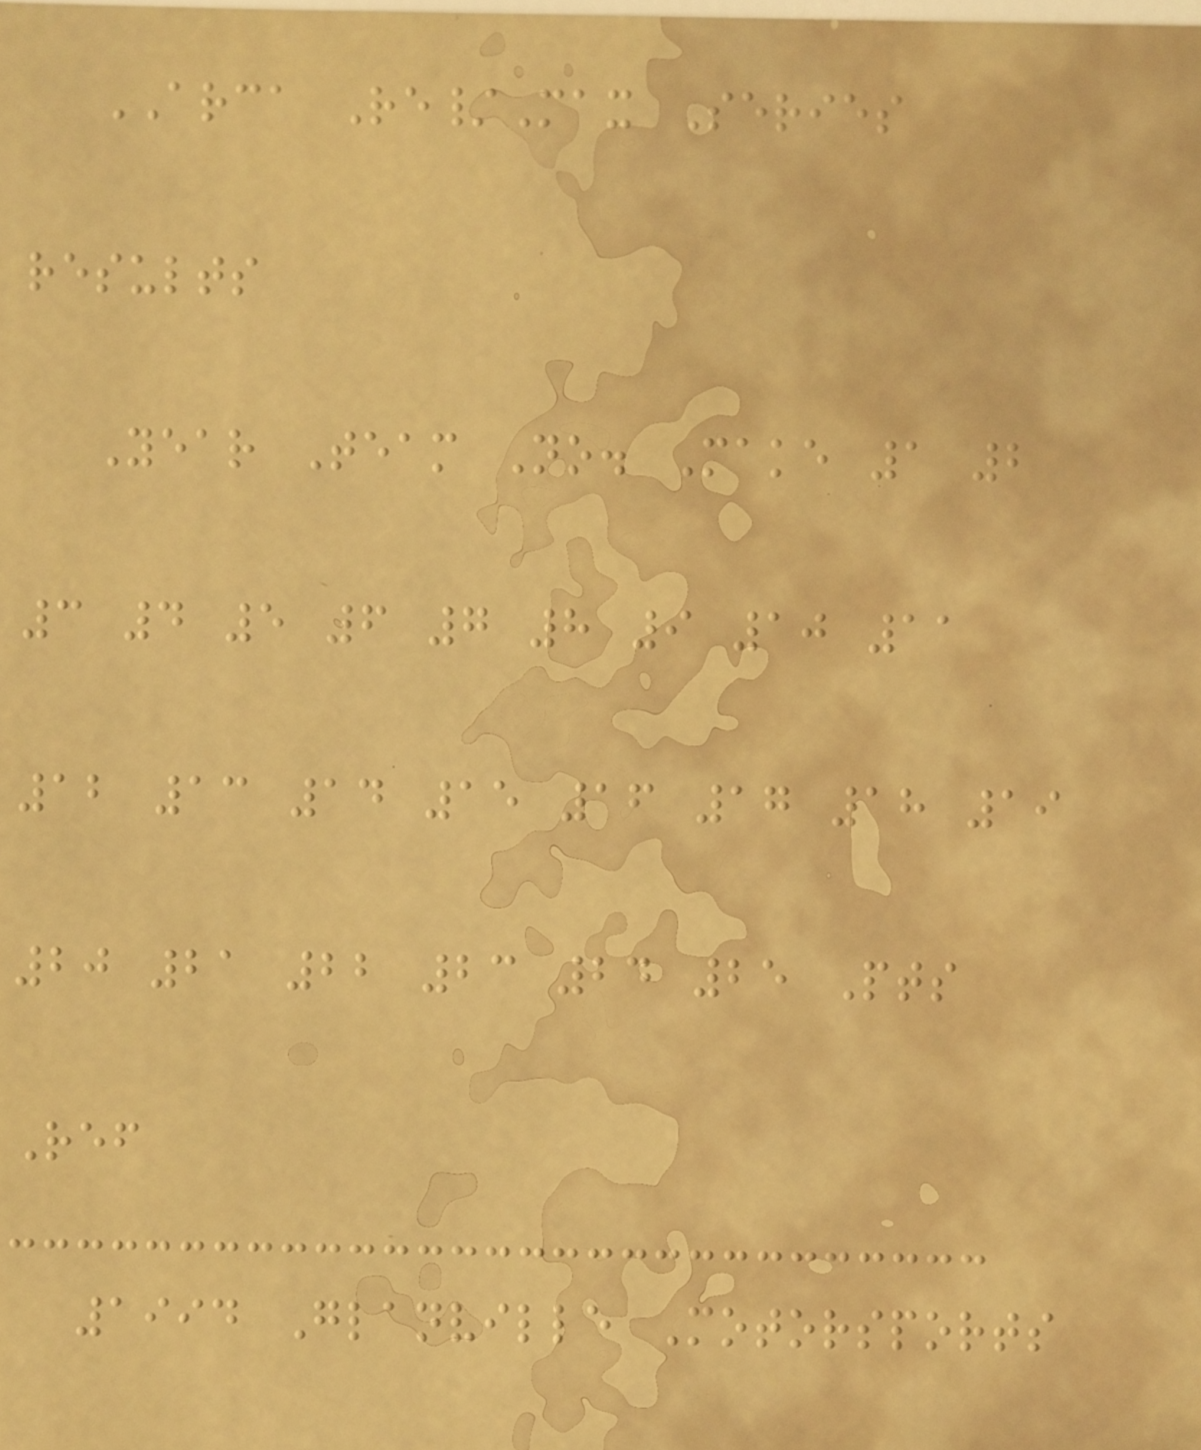ARCA Re/Max Series
results
Year Team No. Make 1 2
3 4 5 6 7 8 9 10 11
12 13 14 15 16 17 18 19
20 21 22 23 24 25 Pts
Ref
1994 Glanville Motorsports
